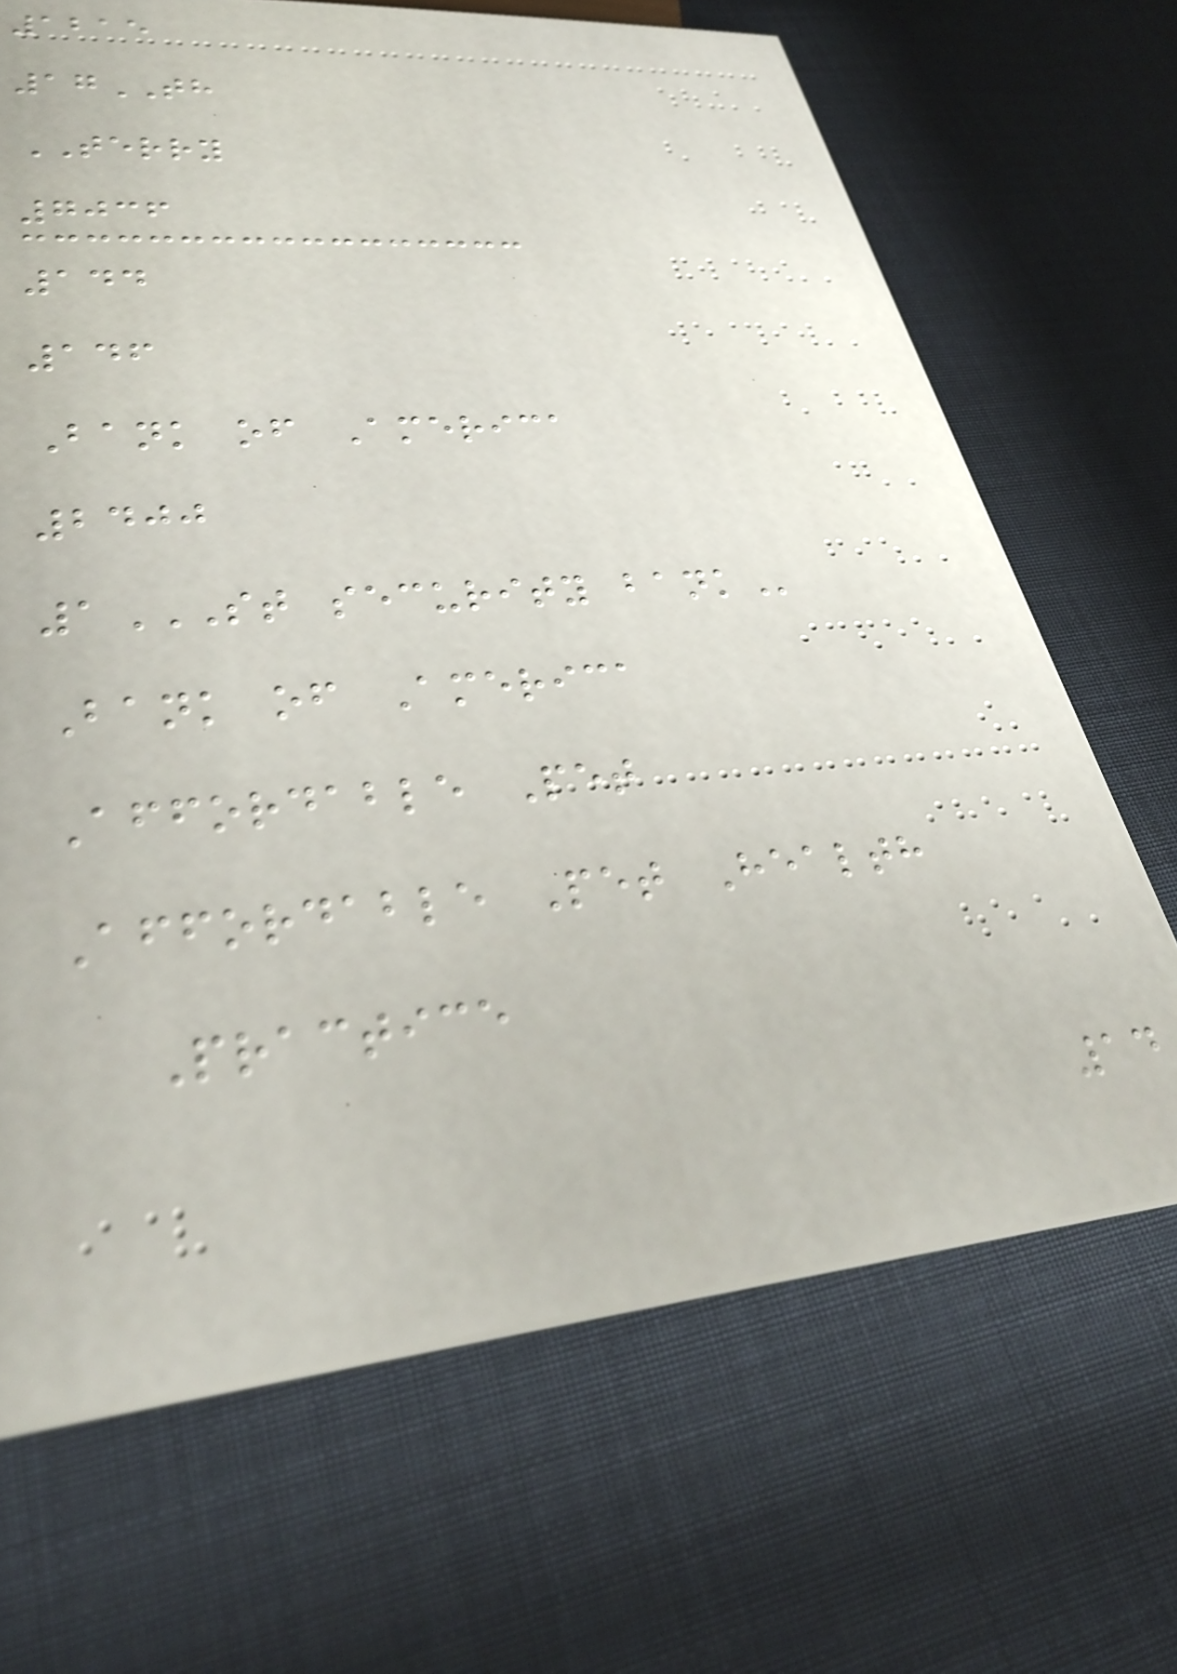1215
17TH
TERRY
7036
144
146
Bank of America
2400
1ST SECURITY BANK
Bank of America
Affordable Pet
Affordable Pet Health
Practice
14
